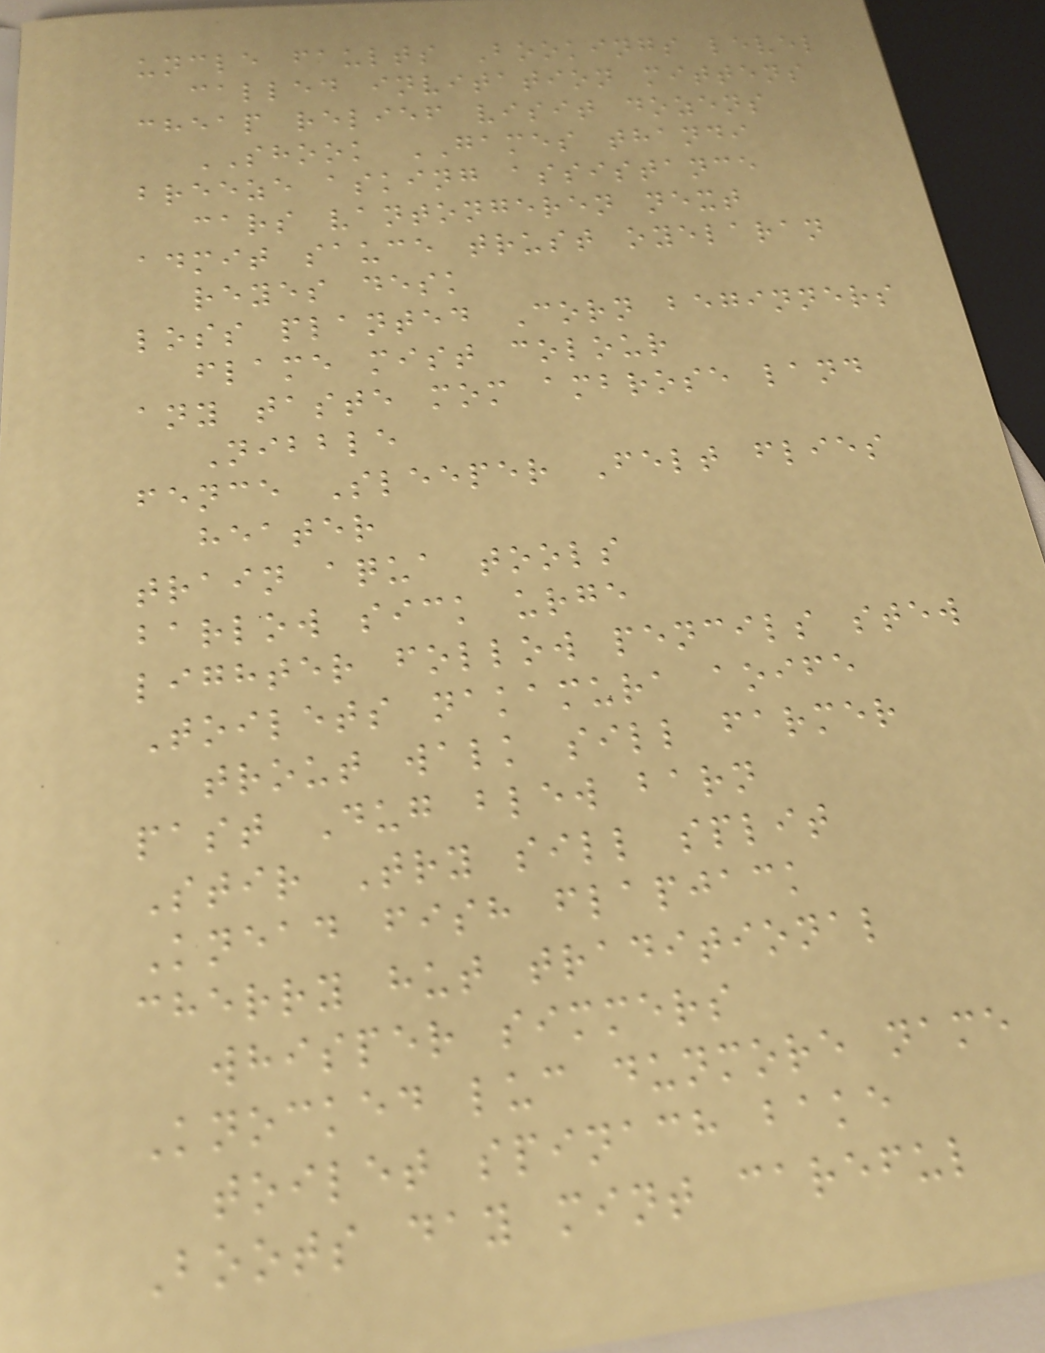uncle faults Bookings level
called invitation mittens
cheap relief visit dozens
SHOOK GAMES thandi
breeze asking assistance
cars vantongeren next
admit sauce trust oyelaran
reyes desk
loss planted Corn beginners
flame mist colour
any taste mom ambrose land
Nibble
fence Sleeper Felt flies
heater
train aqua tools
barlow sick urge
lighter follow pencils stew
Toilets nakamura aoife
trout walk sill farmer
past Dug blew barn
Stir Try sill split
Knead fish flapjack
cherry hut traditional
whisper simmers
Knocked luc dunmore name
toilet spinach bake
Boots day mint careful
